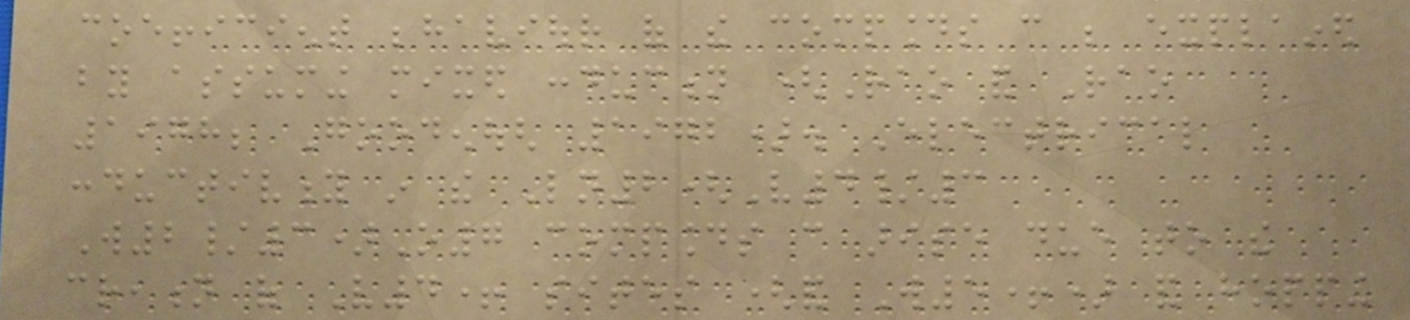coefficient behaviour of the compounds can be explained
by assuming mixed conduction (Rao and Rao
1978; Goodenough 1972). Electrical
conductivity in the Ln2(V4/3
W2/3)O7 compounds can arise due to the
creation of V4+ sites (and W5+) and hopping
